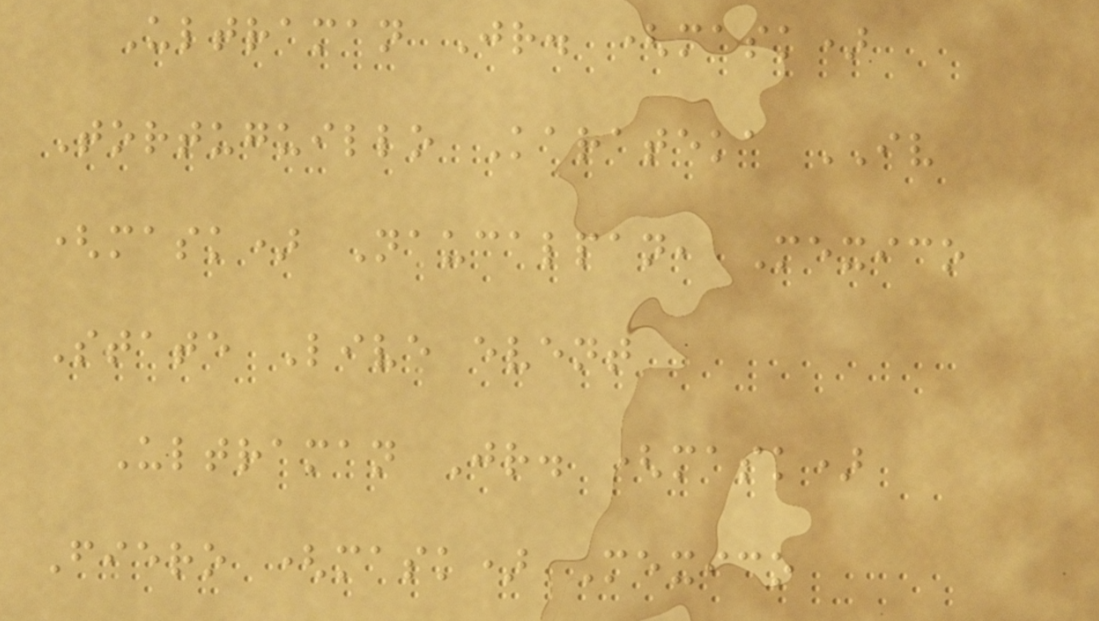Ultraman Jr. (mask)
Tortuguillo Karateka IV
(mask) Naucalpan, Mexico
State Live event
Ultraman Jr. (mask)
Fiero (mask) Mexico
